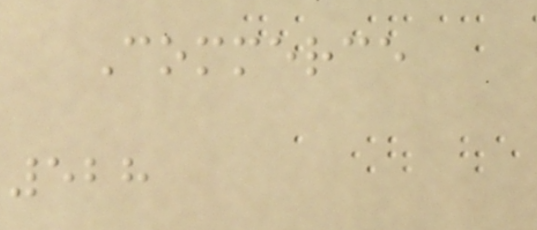Commerce
528
